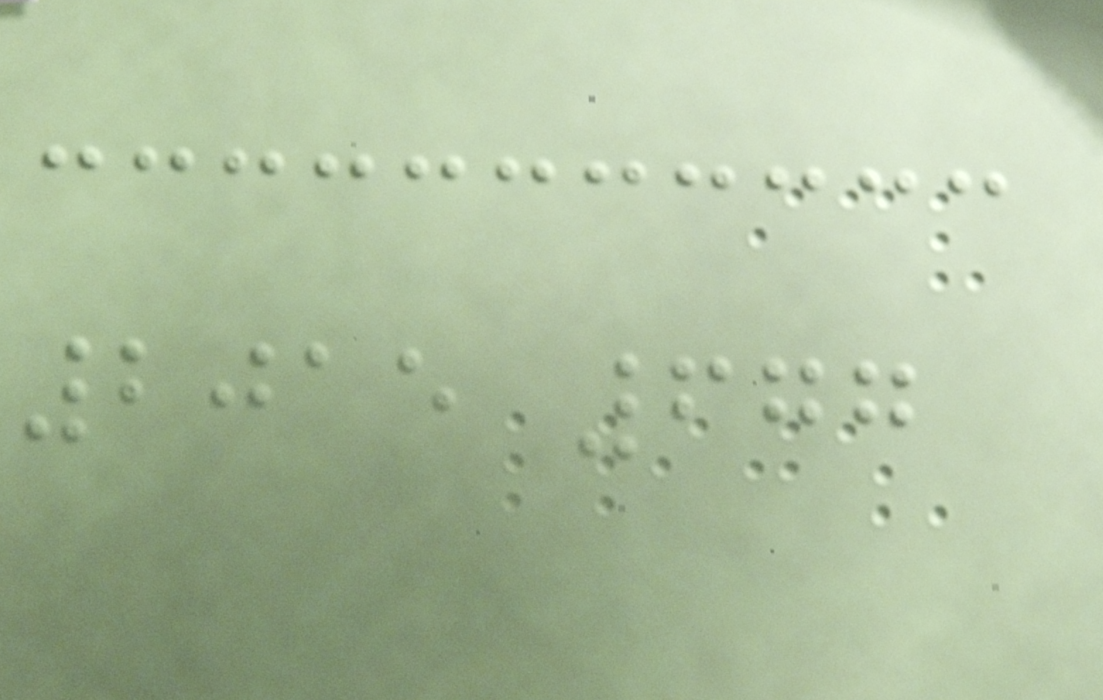2015 677
